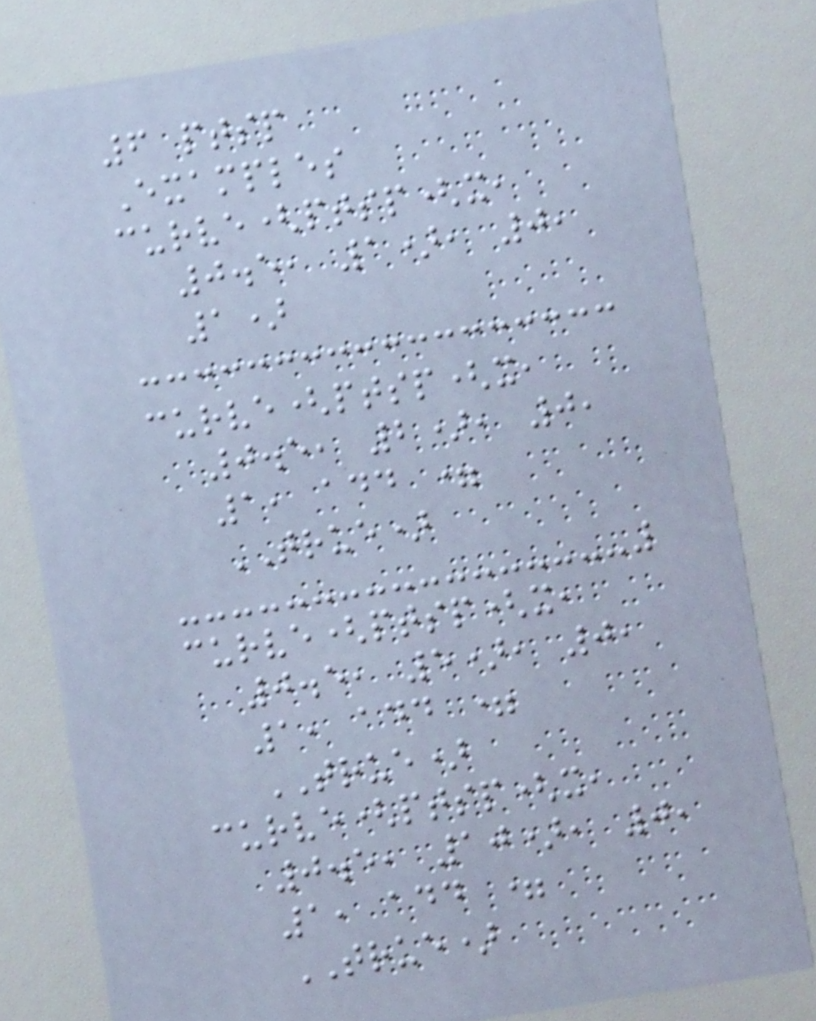6 ptsp
Examples
curve(ptsp(x,
0.5, 1), 0,
1)
curve(ptsp(x,
0.5, 2), 0,
1, add =
TRUE)
curve(ptsp(x,
0.5, 5), 0,
1, add =
TRUE)
curve(ptsp(x,
0.5, 10), 0,
1, add =
TRUE)
